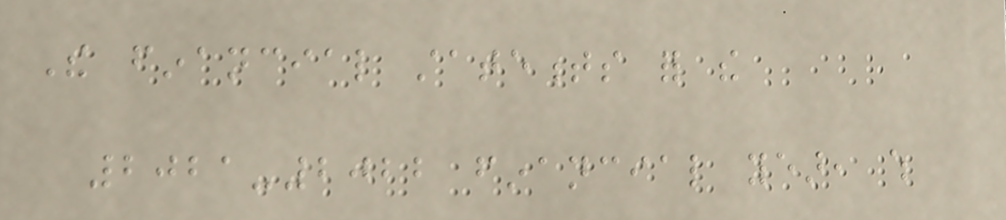The financial statements for the
2021-2022 financial year, which
